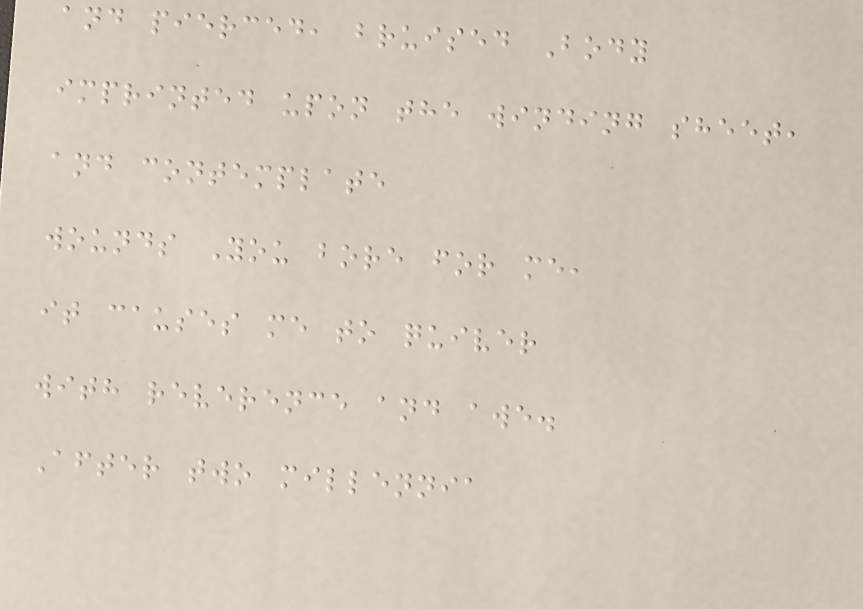and pierced, bruised Body
imprinted upon the winding sheet,
and contemplate
wounds You bore for me,
it causes me to quiver
with reverence and awe.
After two millennia
